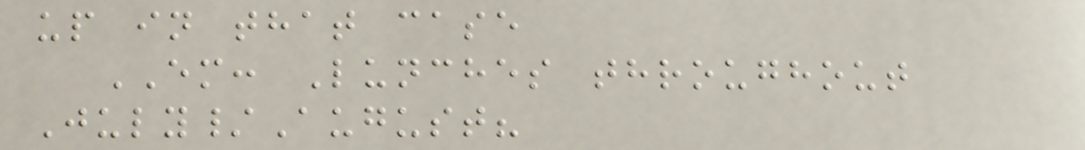up in that case
EM: Lunches throughout
July/August?
